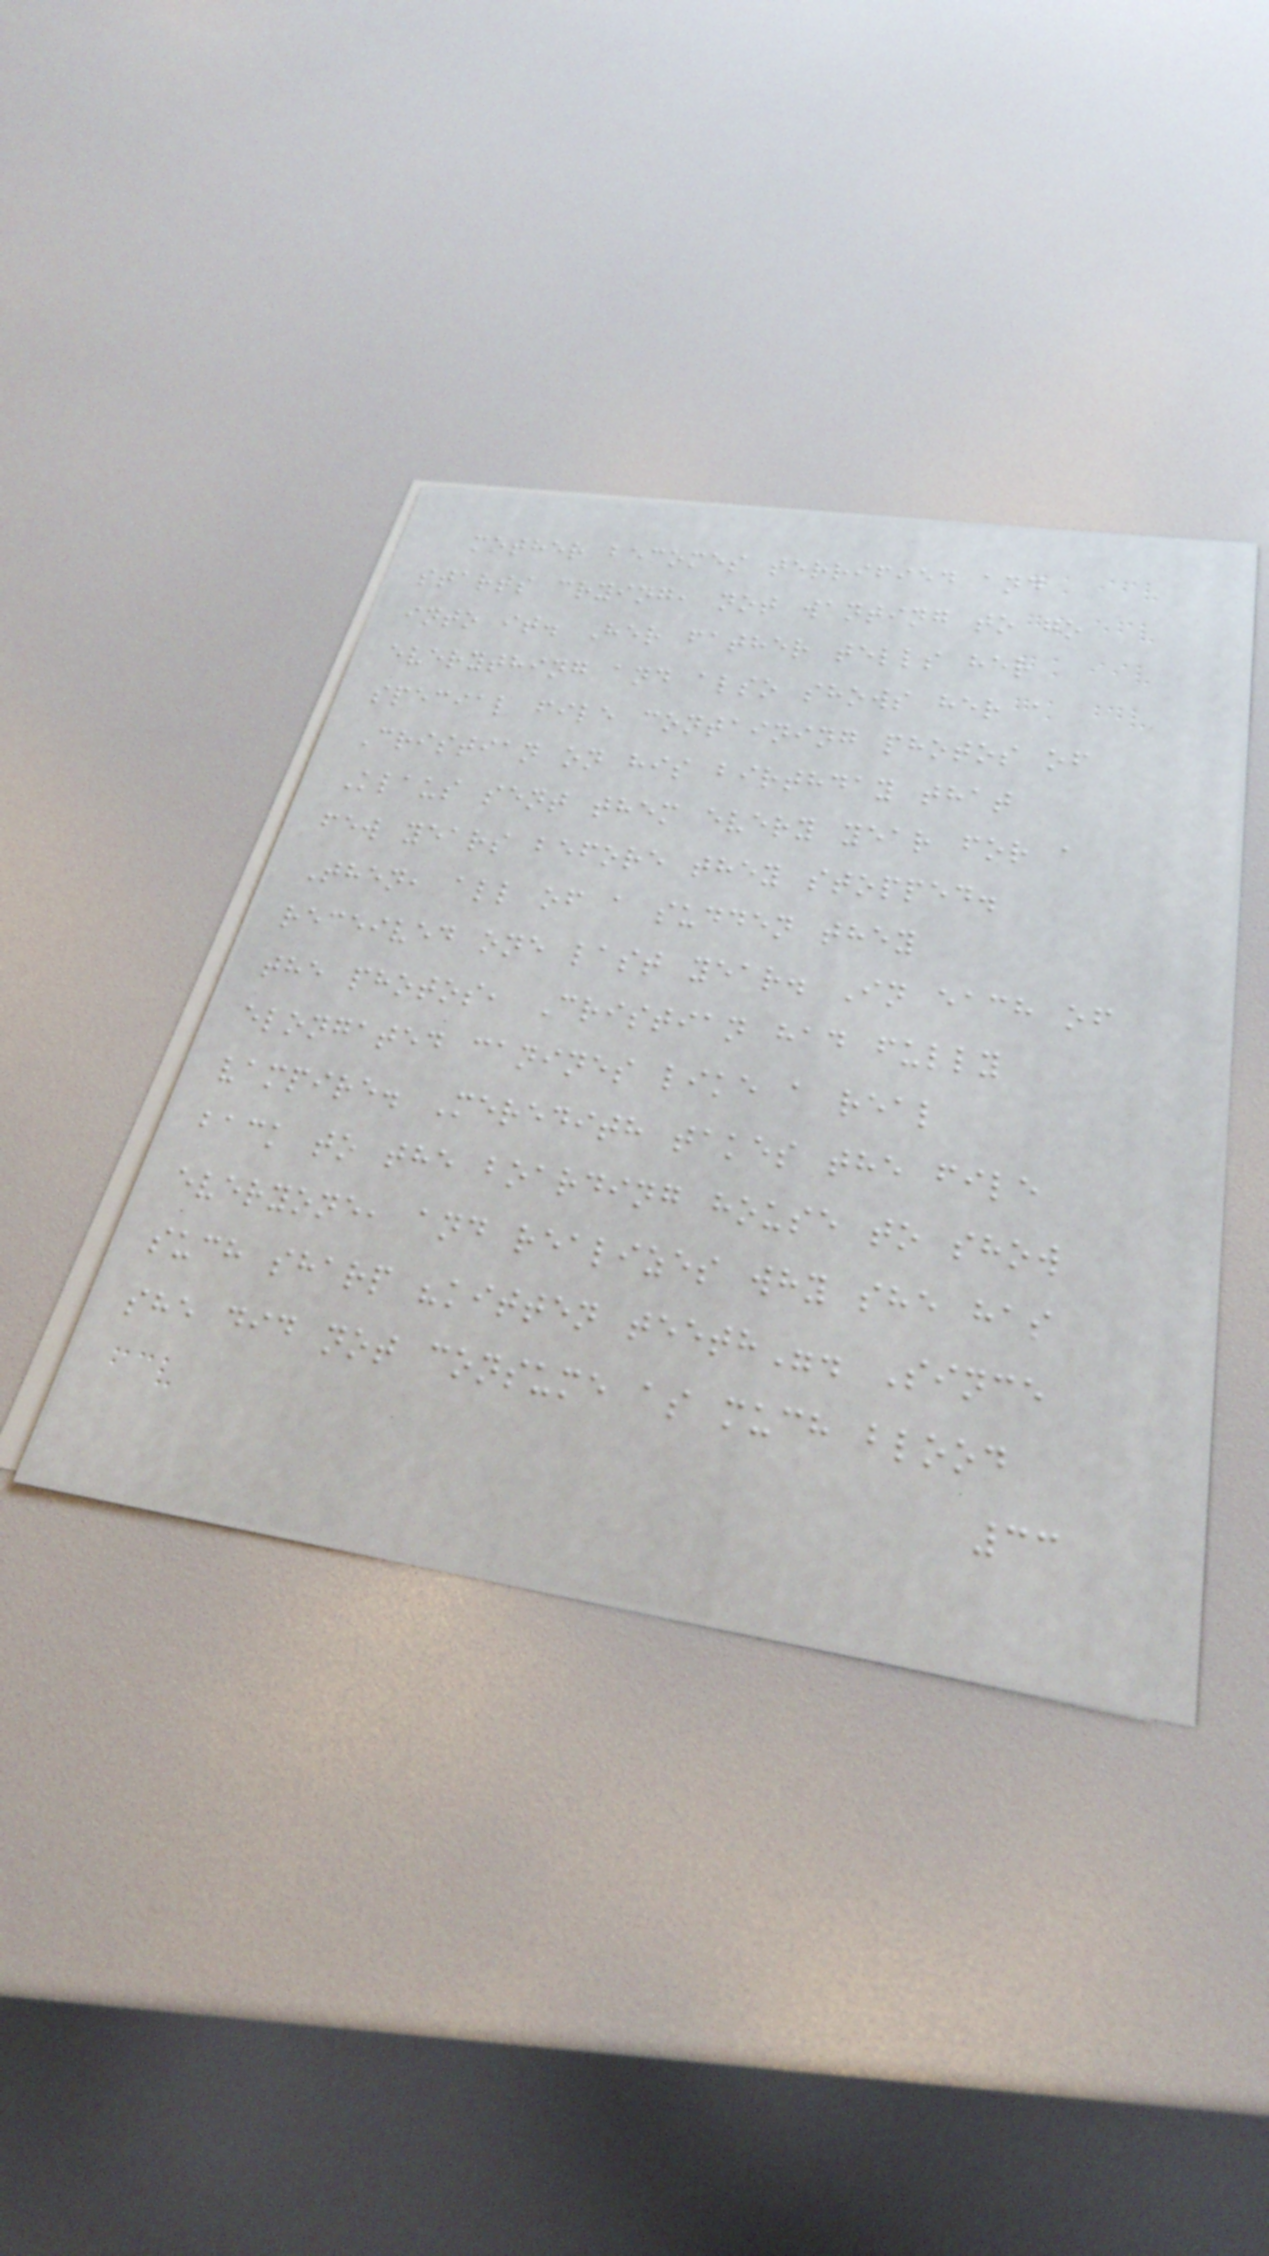mother becomes terrified and
starts crying, not wanting to go
into it. Her father tells her
everything and also shows her a
special file containing photos of
Cristian on his birthday that
Klaus sent them every year for a
few years before they stopped.
Then, all of a sudden they
received one last year. In each of
the photos, Cristian had fully
elongated canines like a real
vampire. Meredith takes the file
back to the boarding house to show
everyone, and realizes why she has
such sharp "kitten teeth". Since
she did not consume as much blood
33
